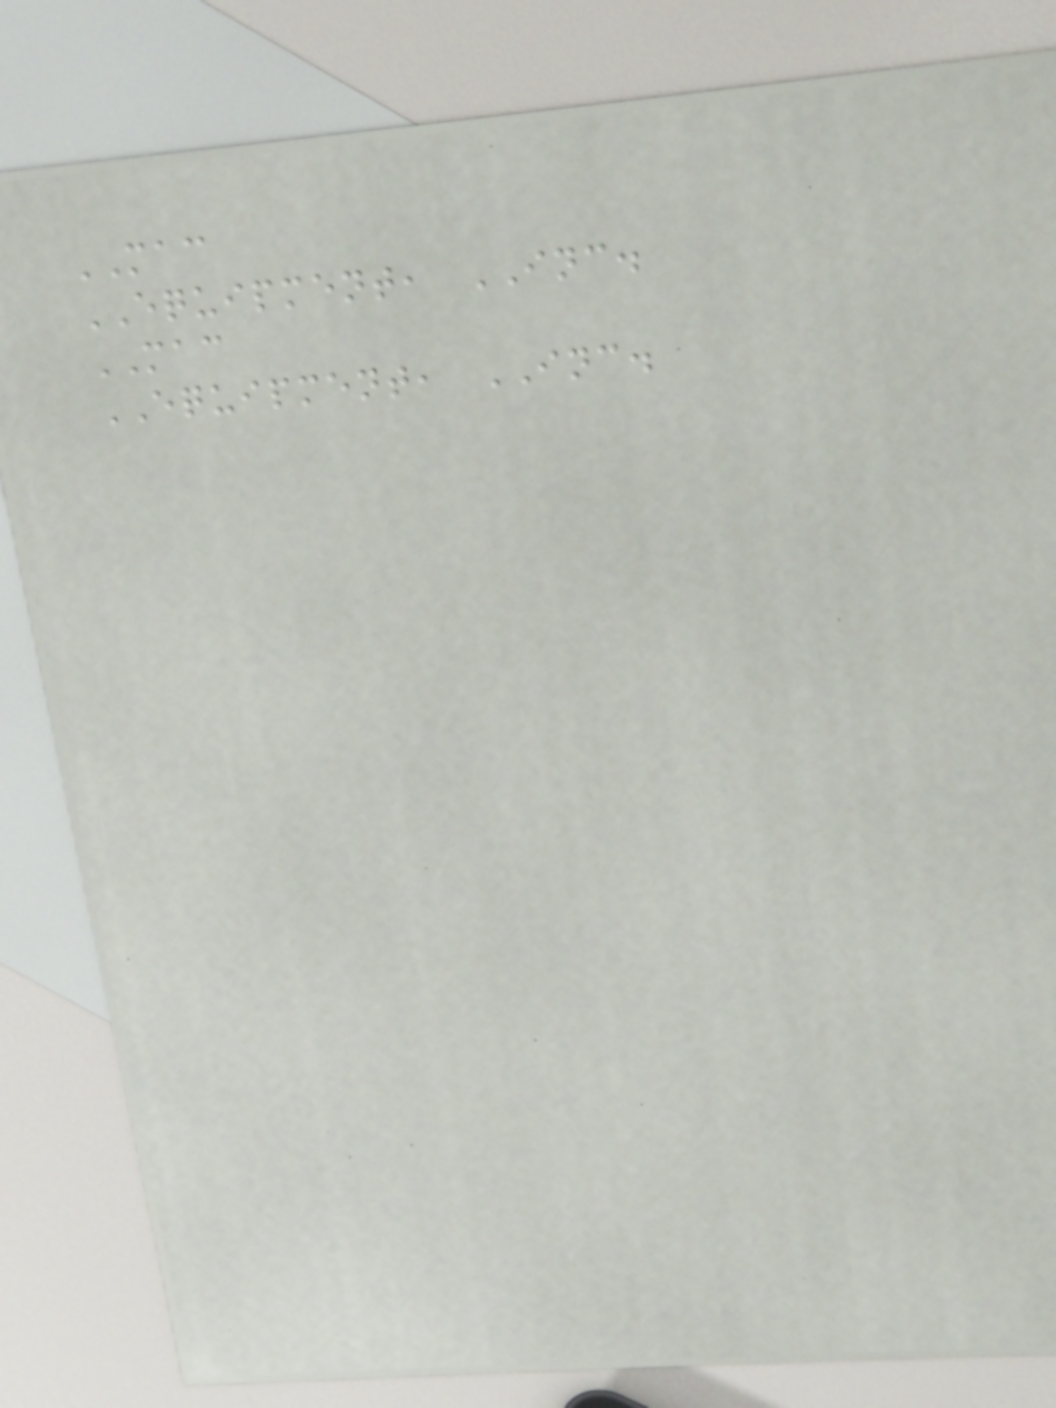MAC
EQUIPMENT, INC.
MAC
EQUIPMENT, INC.
